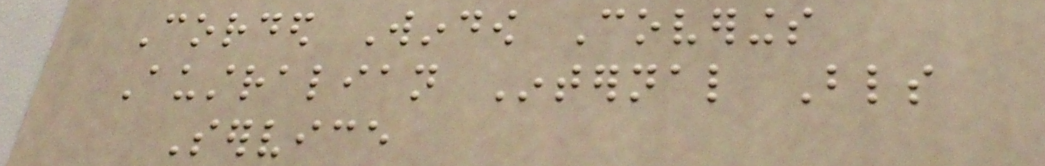Corded Window Coverings
Australian Internal Blinds
Service
